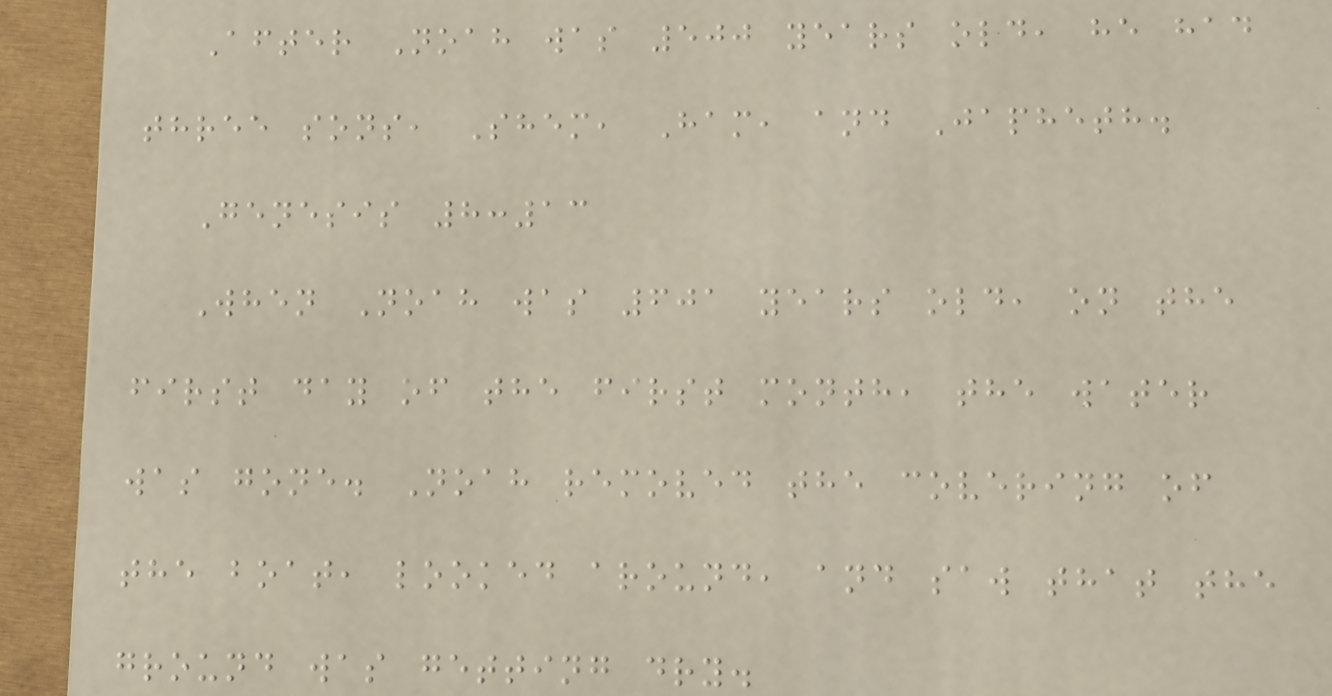After Noah was 500 years old, he had
three sons, Shem, Ham, and Japheth.
Genesis 8:13
When Noah was 601 years old, on the
first day of the first month, the water
was gone. Noah removed the covering of
the boat, looked around, and saw that the
ground was getting dry.
